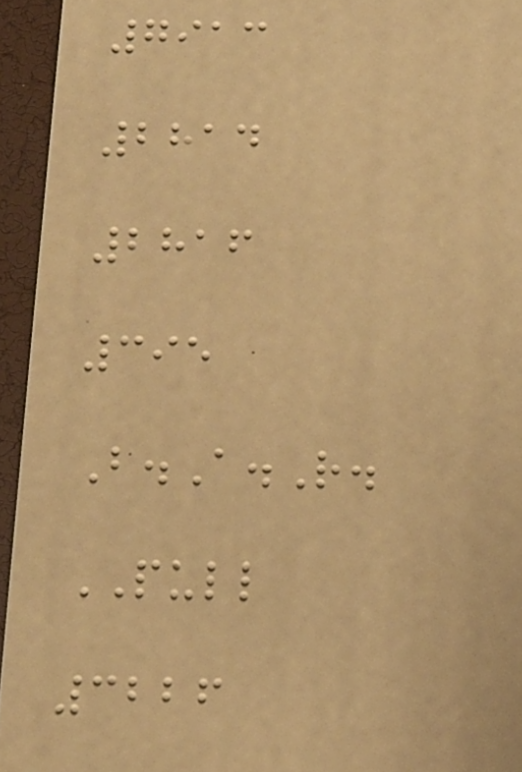7913
2814
2816
395
B.A.R.
PULL
3226
